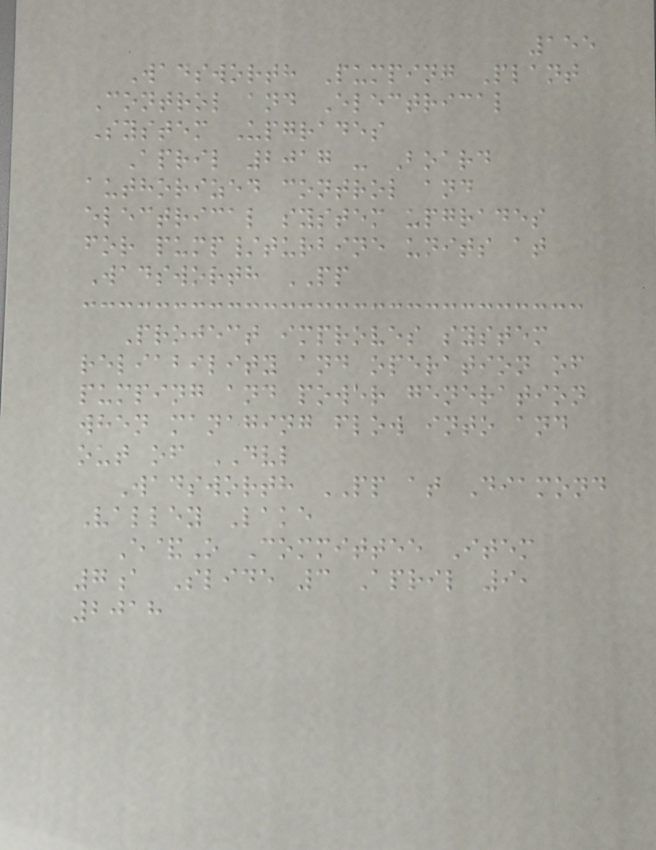155
Wadsworth Pumping Plant
Control and Electrical
System Upgrades
April 2017 - Board
authorized control and
electrical system upgrades
for pump/turbine units at
Wadsworth PP
Project improves system
reliability and operation of
pumping and power generation
when managing flow into and
out of DVL
Wadsworth PP at Diamond
Valley Lake
E&O Committee Item
7a Slide 3 April 9,
2018
